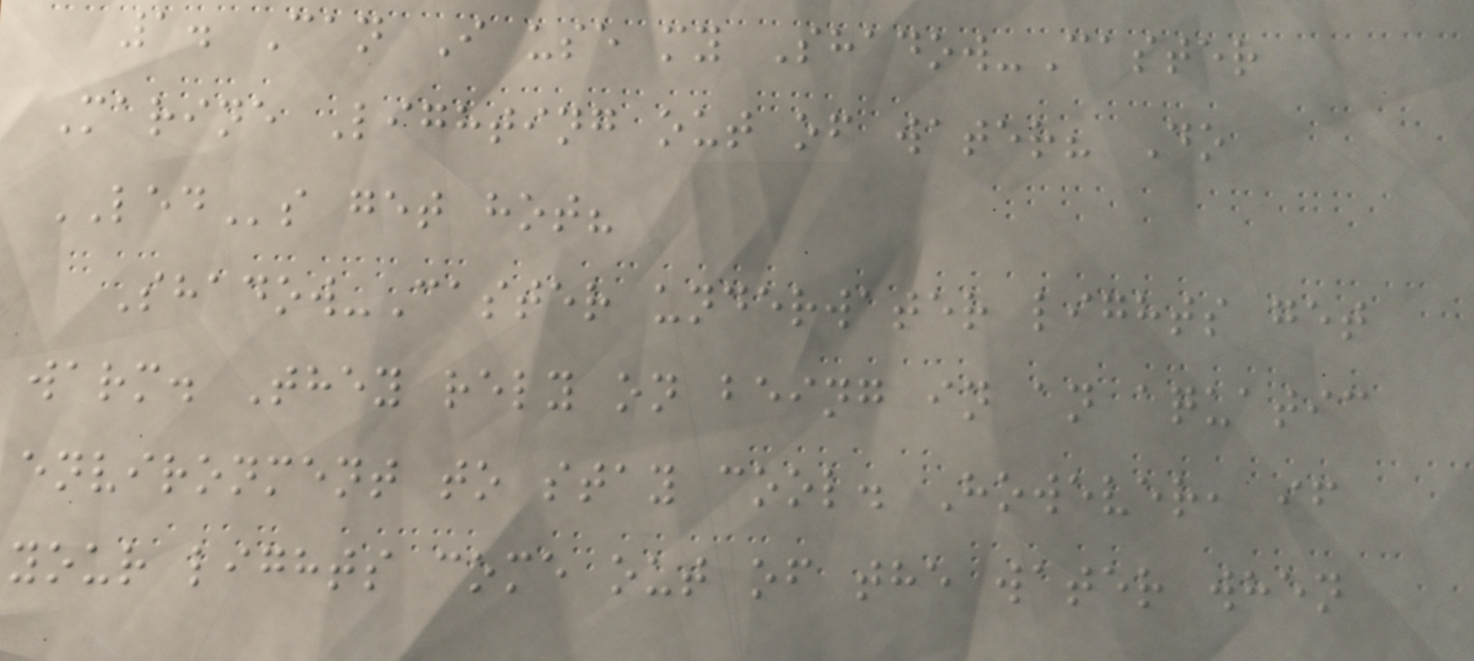1. Can I use my Shadow-Caster
Marine Lighting out of water? Do
LEDs get hot?
Shadow-Caster underwater lights get
warm. They rely on being in an aquatic
environment to stay cool. However, if
your lights come out of the water when
